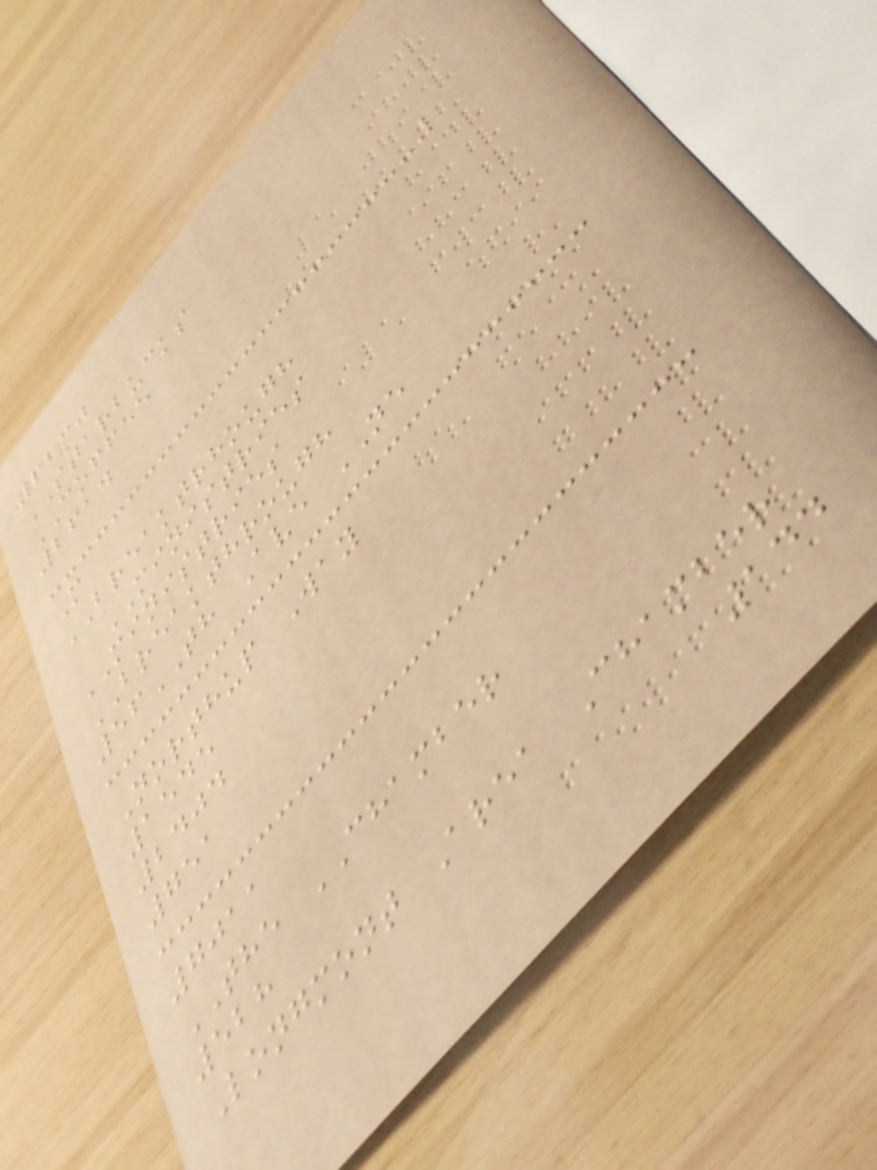6230
STARBUCKS
COFFEE
2614
M
BREAKTRHOUGH
MINISTRIES
MINISTRIES
BREAKTHROUGH
56TH Ave NE
Northup Way
1545
2404
751
7011
THE CHAMBER
528
Longmont Area Chamber
144
